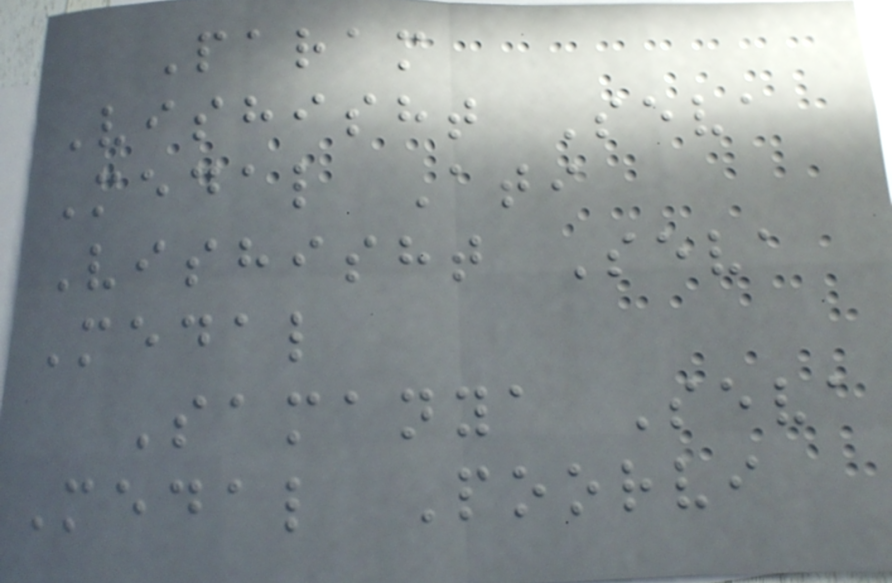Param
Vishisht Seva
Medal Ati
Vishisht Seva
Medal
Samanya Seva
Medal Poorvi
